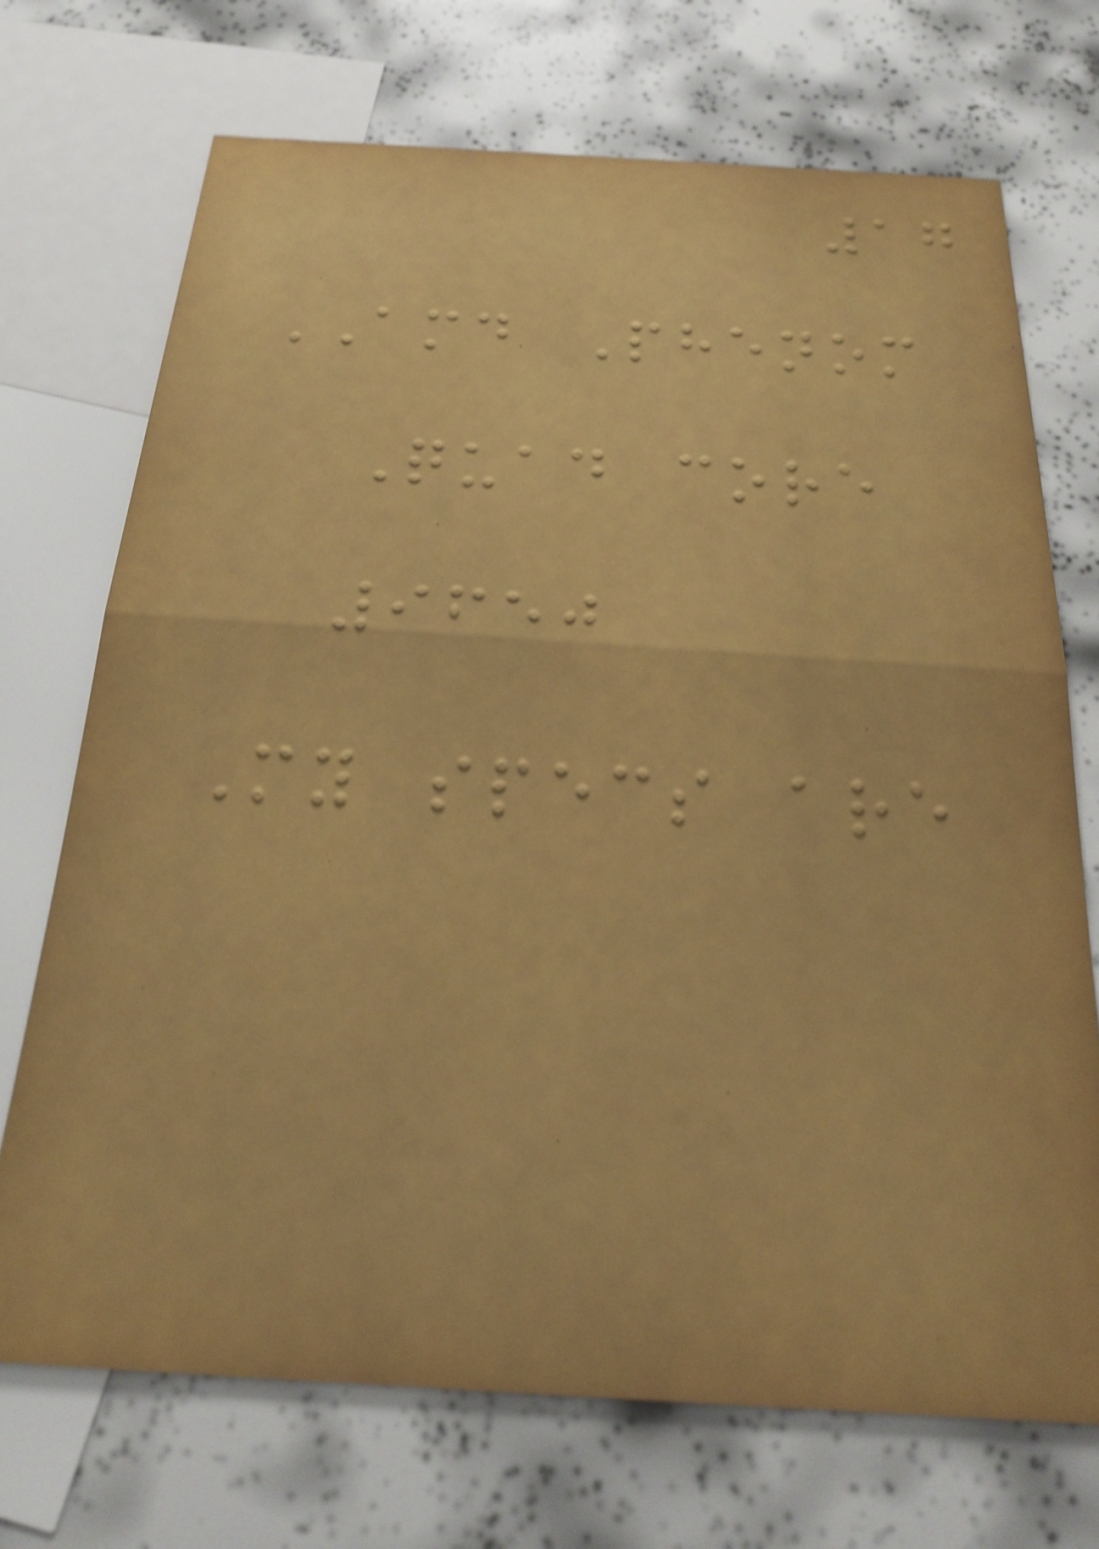17
AMD Phenom
Quad core
9650
My specs are
